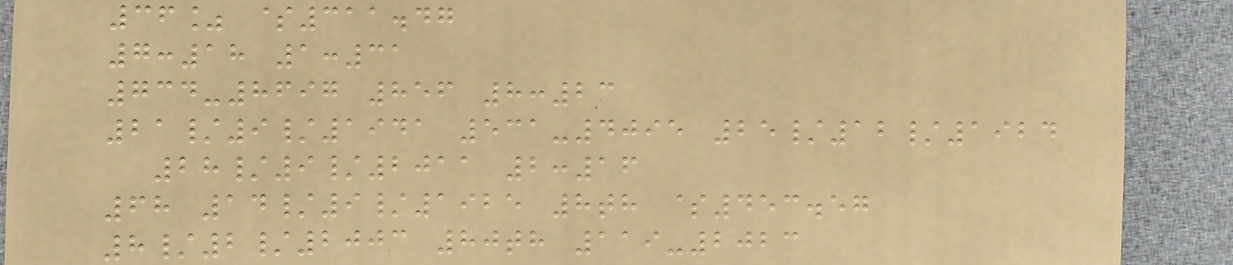36% $311.47
7:18 1:31
734-8697 856 8:23
21/9/1941 531-4095 25/12/1924
28/9/2011 2:16
68 14/9/1925 8th $453.57
8/2/2003 80th 119-2023
